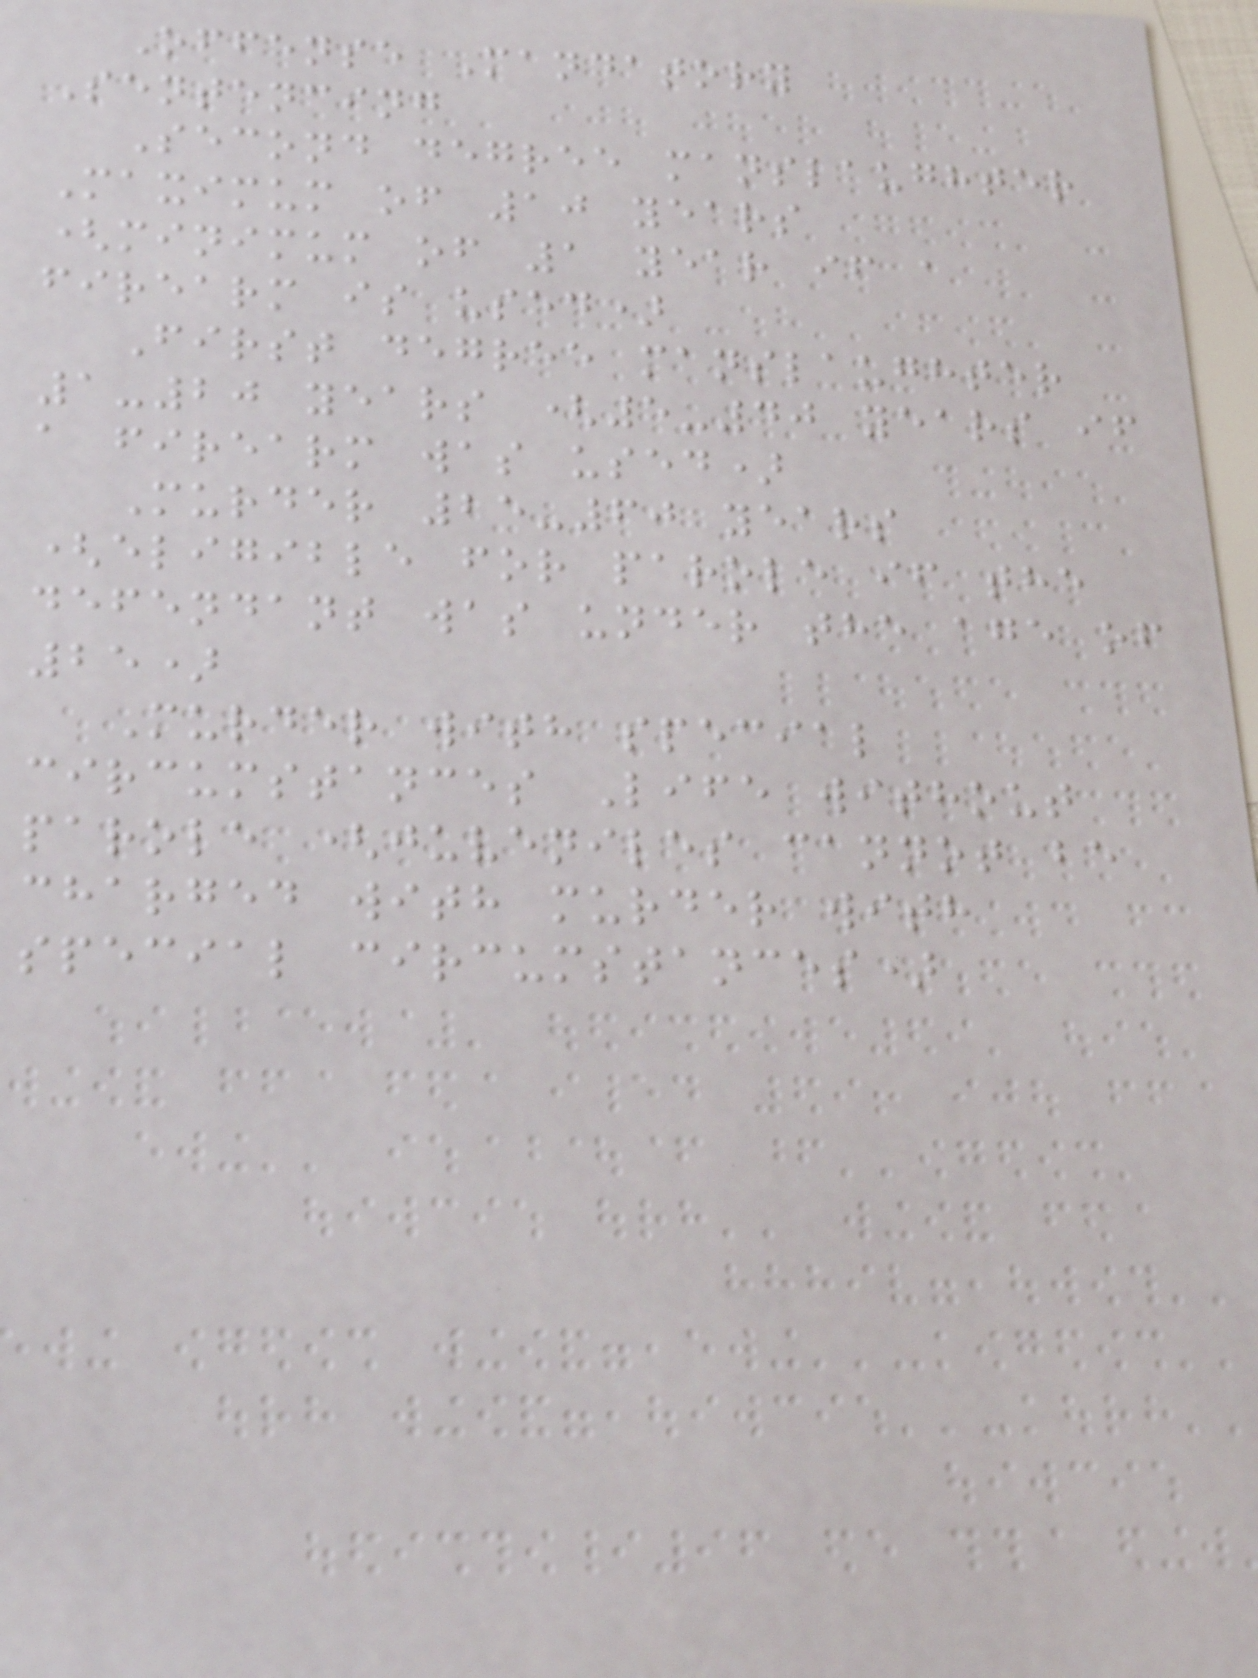Offense Mandatory
Sentencing
Second degree manslaughter
Maximum of 10 years
(minimum of 1 year if a
firearm is used)
First degree manslaughter
1-20 years (5-40 years if
a firearm was used)
Murder 25-60 years
(eligible for parole if the
defendant was under the age of
25)
Murder with special
circumstances Life without
parole (juveniles cannot be
charged with murder with
special circumstances)
